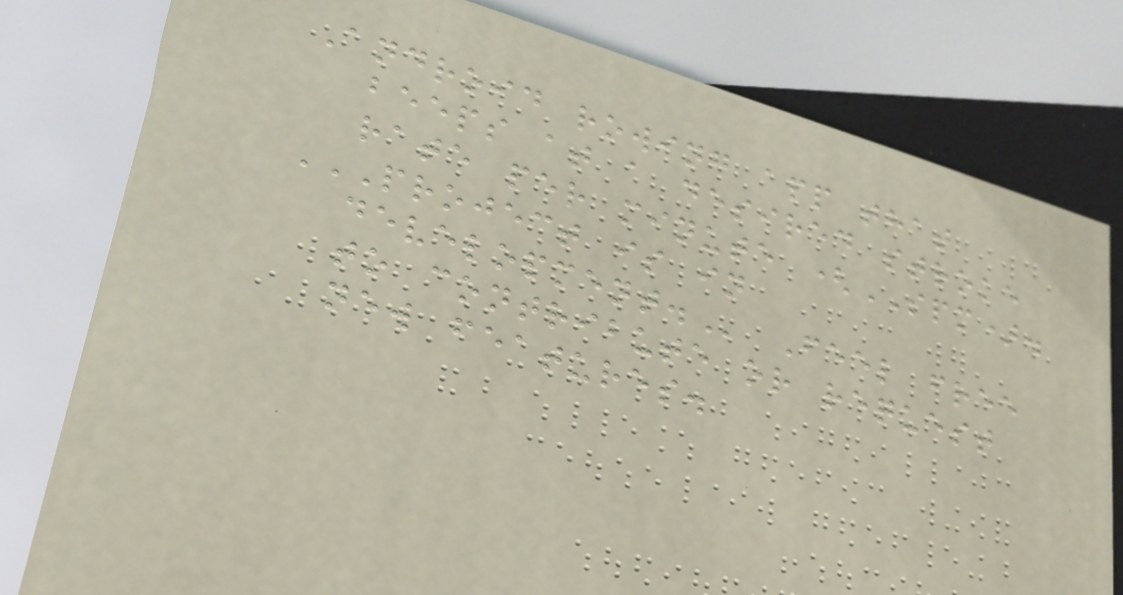Android rowing app that
beeps at a desired stroke
rate per minute (SPM).
PROJECT IS IN
DEVELOPMENT. Feel free
to contribute or request
new features.
